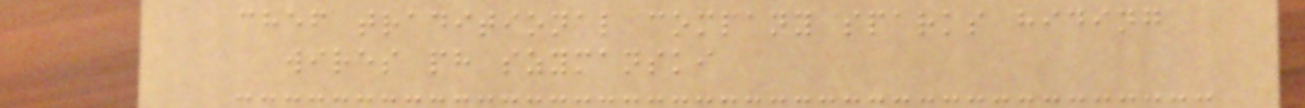chef traditional company sparks hiding
wires ph szymanski
